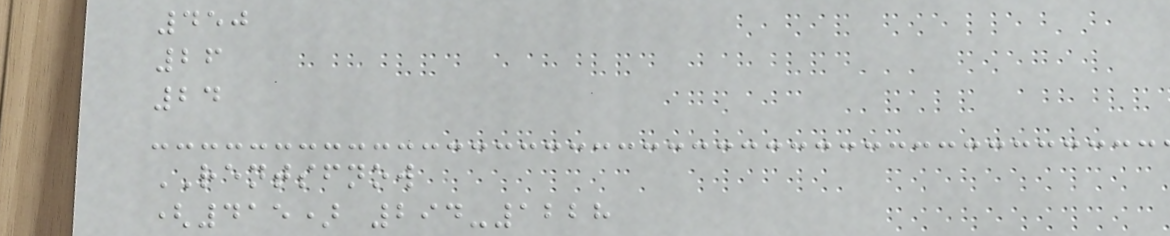450
26
24
RENTSFNOW
(415) 294-1228
